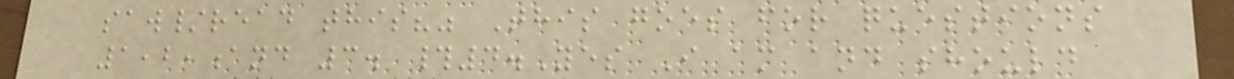saw/read this?" This goes for questions
1,2,and 3. #4.Yes I am and should
